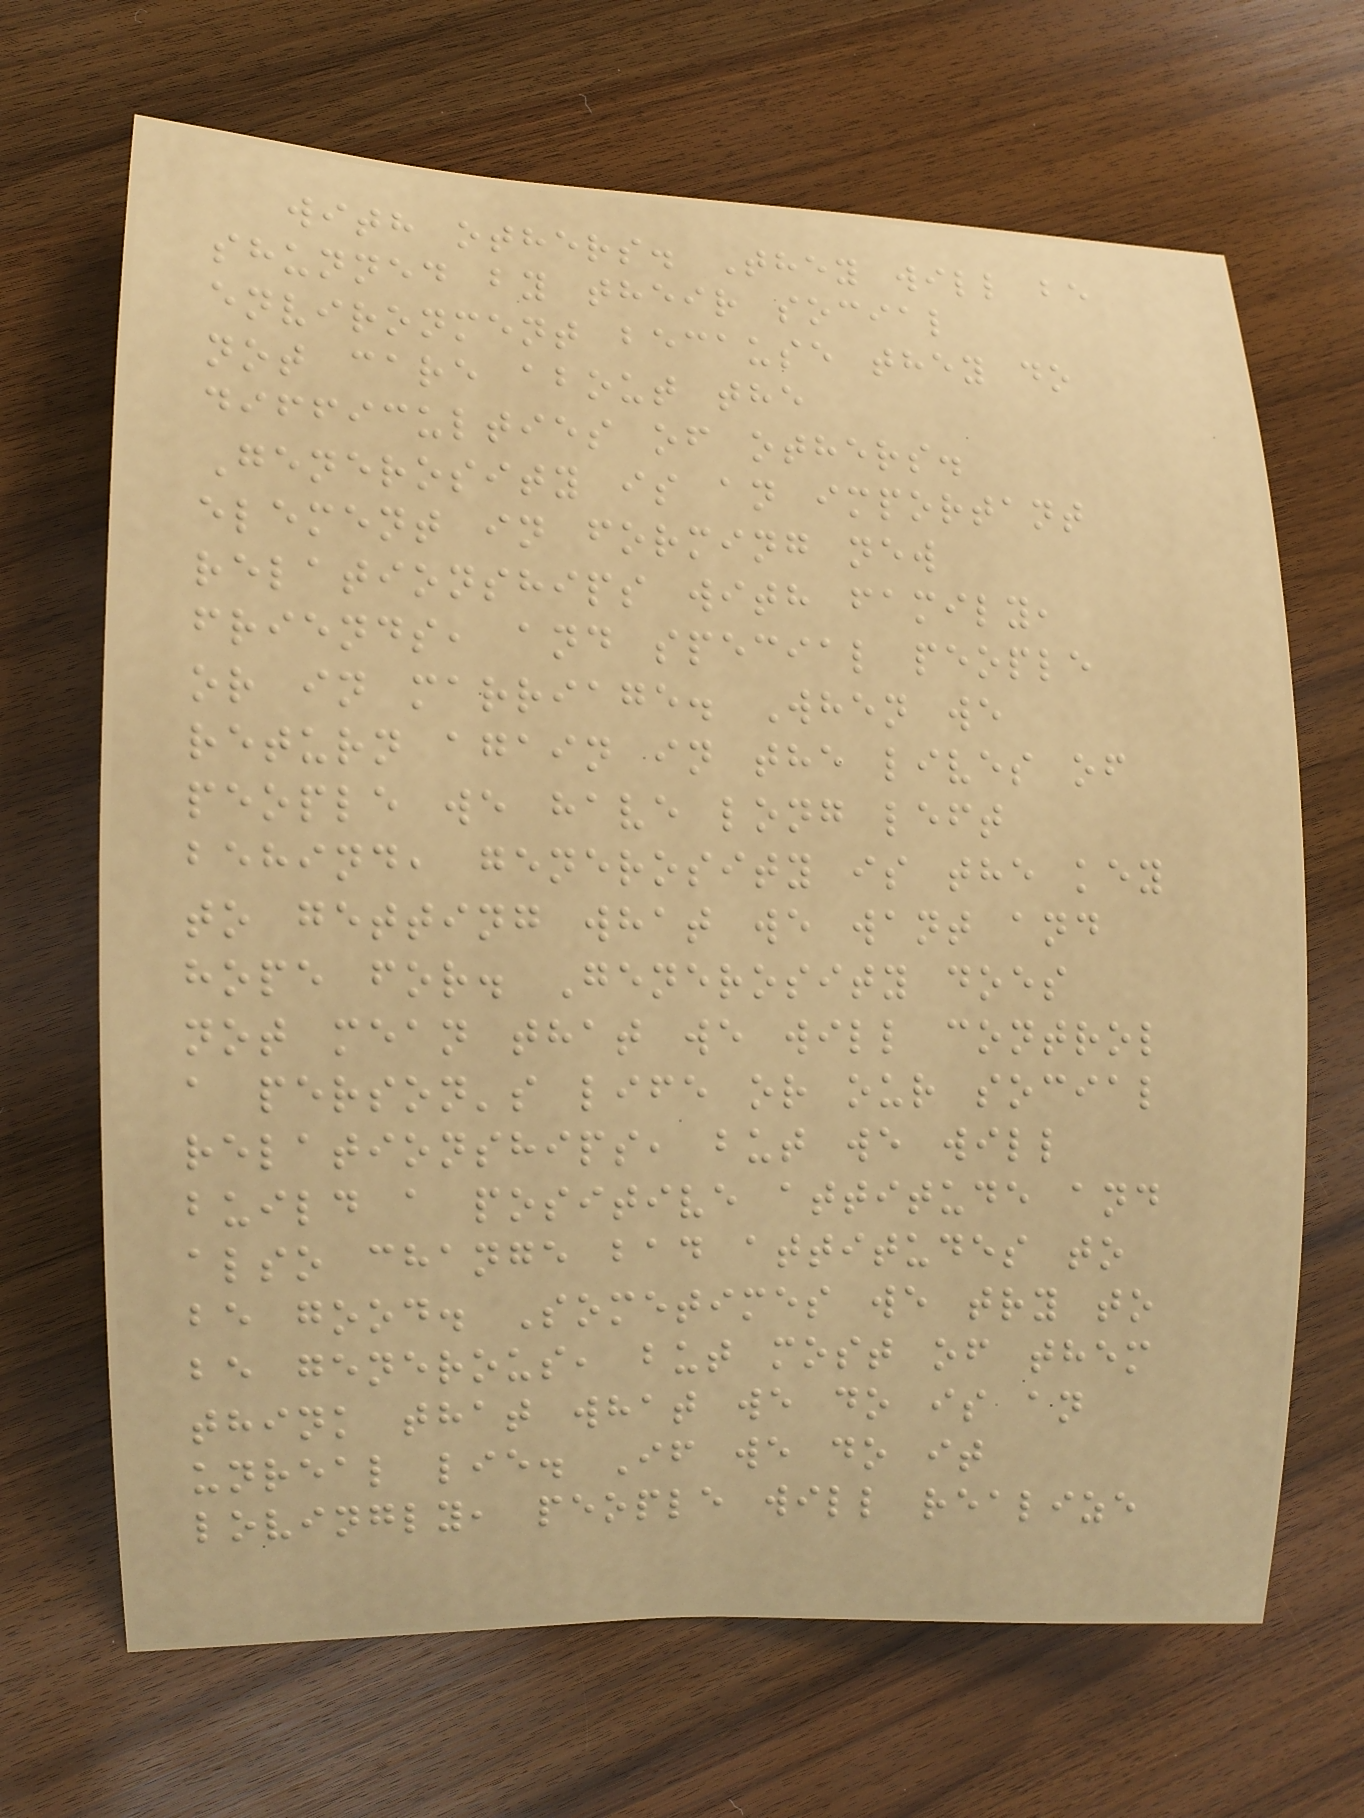with others. They will be
shunned by their social
environment because they do
not care about the
difficulties of others.
Generosity is an important
element in forming new
relationships with family,
friends, and special people
or in marriage. When we
return again in the lives of
people we have long left
behind, generosity is the key
to getting what we want and
hope for. Generosity does
not mean that we will control
a person's life or our social
relationships, but we will
build a positive attitude and
also change bad attitudes to
be good. Sometimes we try to
be generous, but most of them
think that what we do is an
unreal lie. If we do it
lovingly, people will realize
